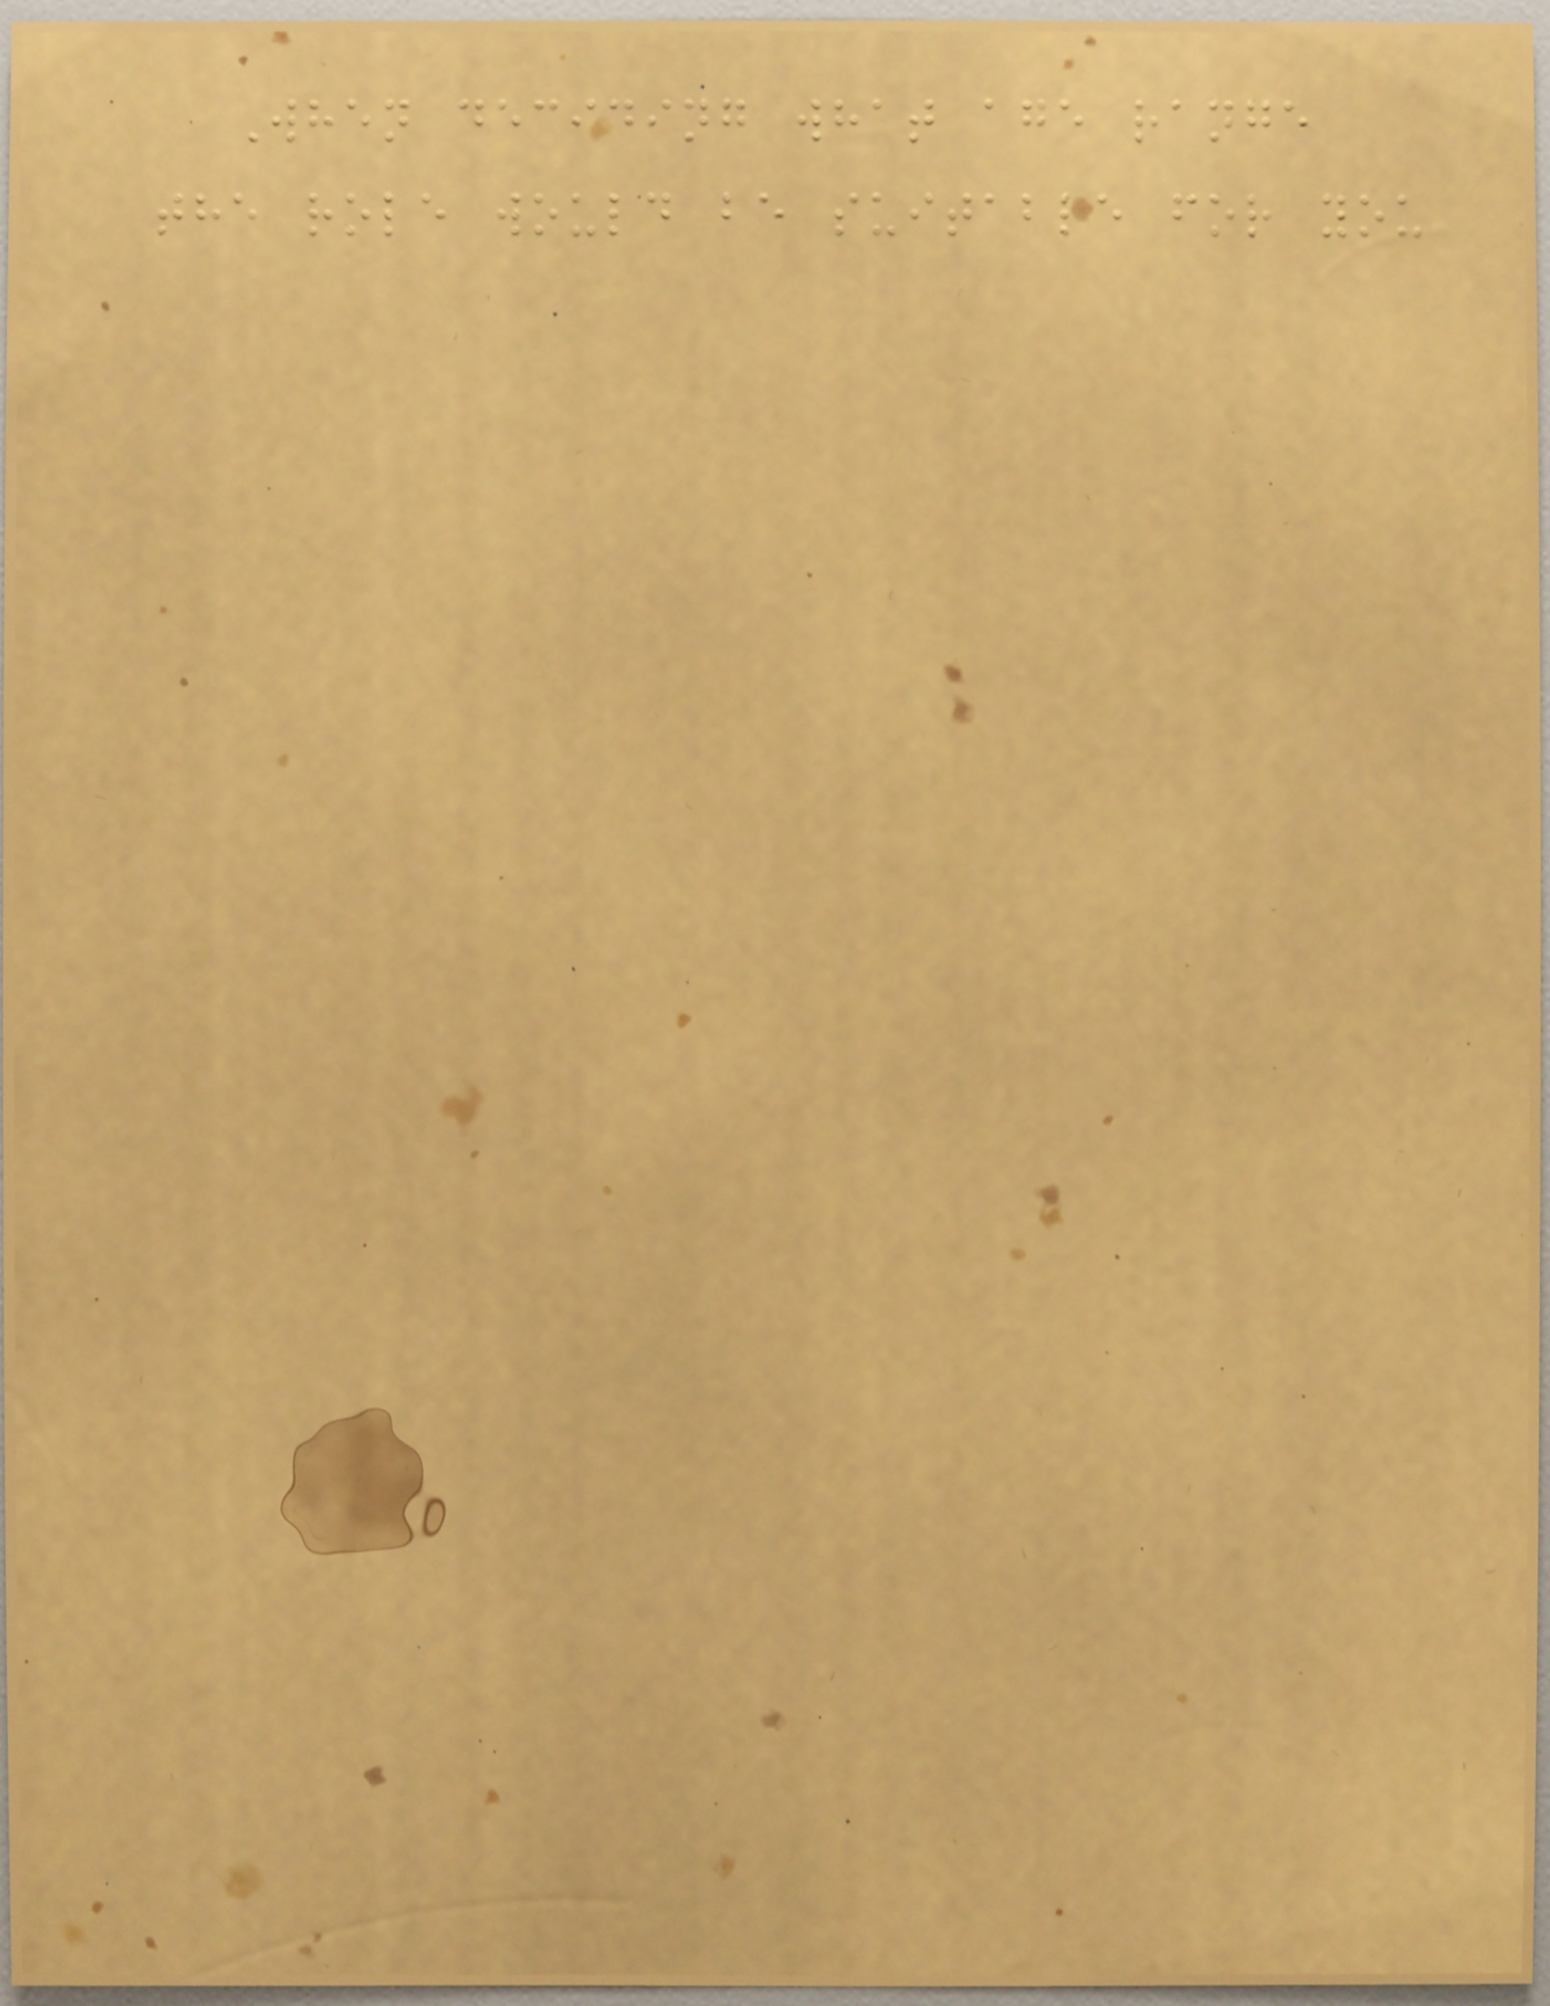When deciding what age range
the role would be suitable for you
